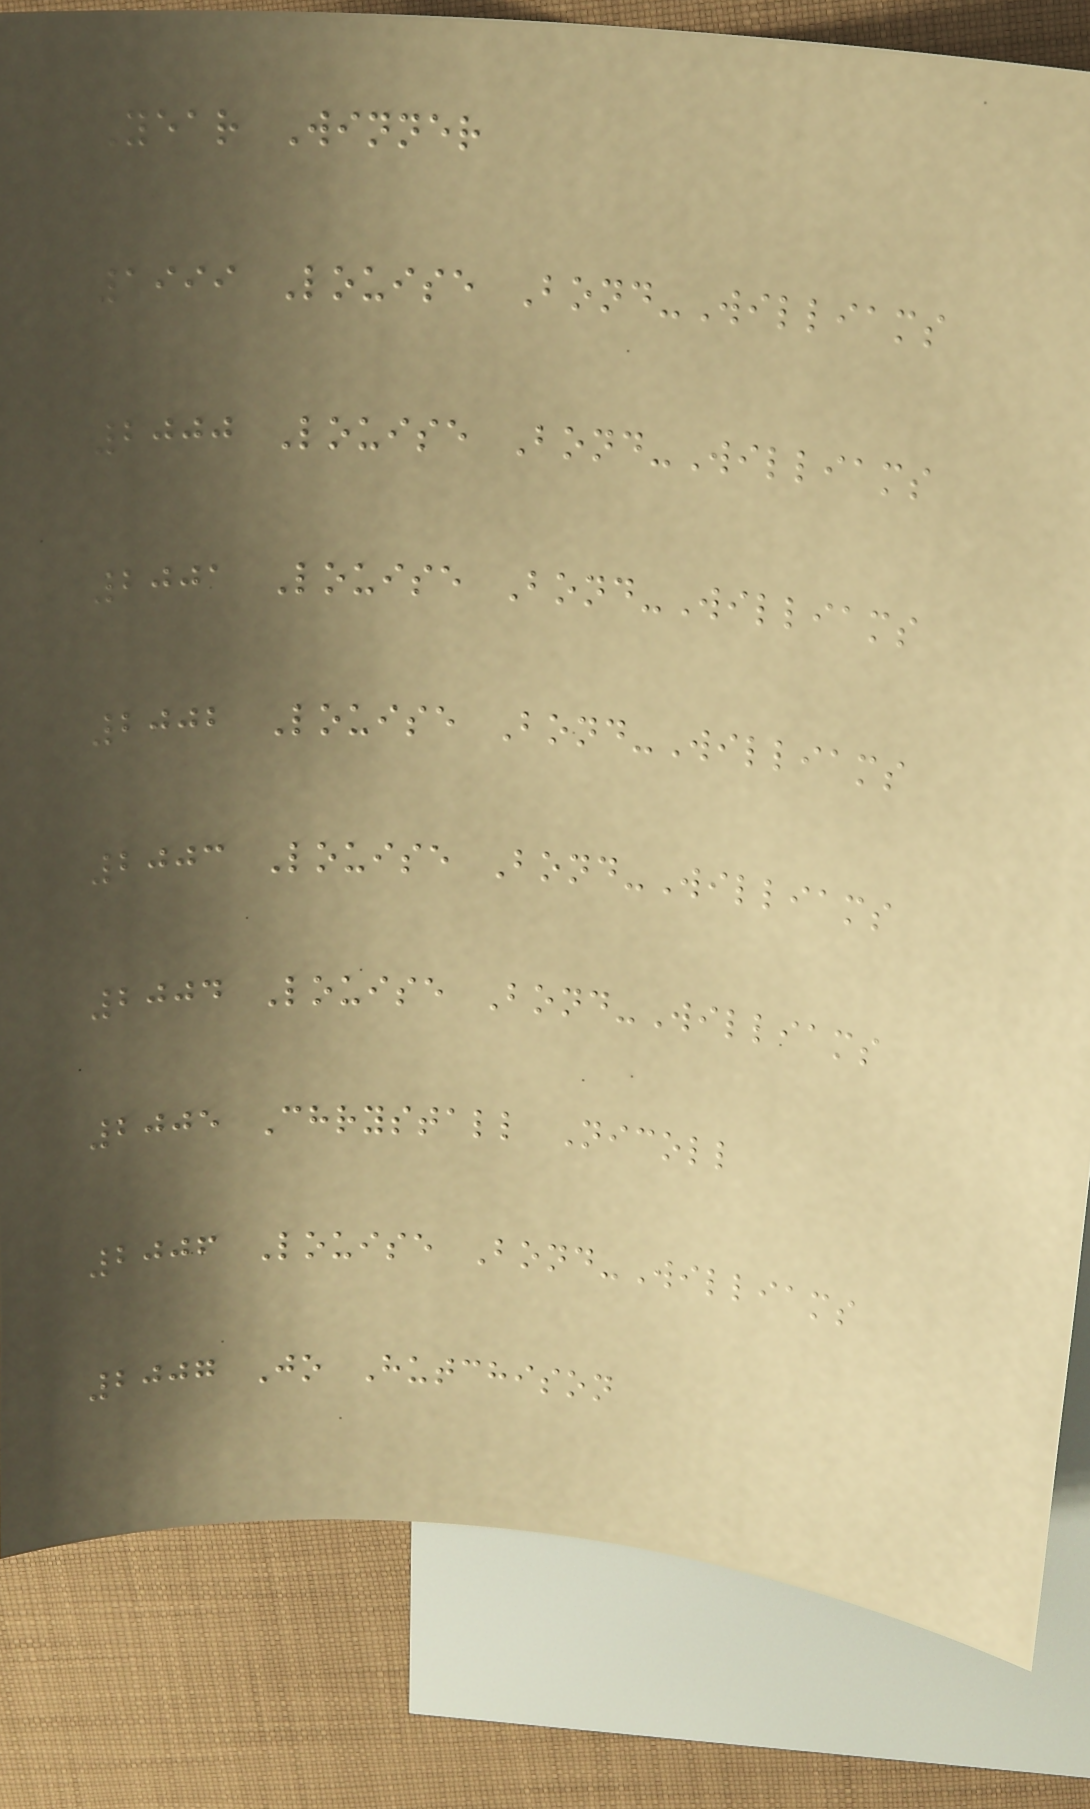Year Winner
1999 Louise Bond-Williams
2000 Louise Bond-Williams
2001 Louise Bond-Williams
2002 Louise Bond-Williams
2003 Louise Bond-Williams
2004 Louise Bond-Williams
2005 Chrystall Nicoll
2006 Louise Bond-Williams
2007 Jo Hutchison
